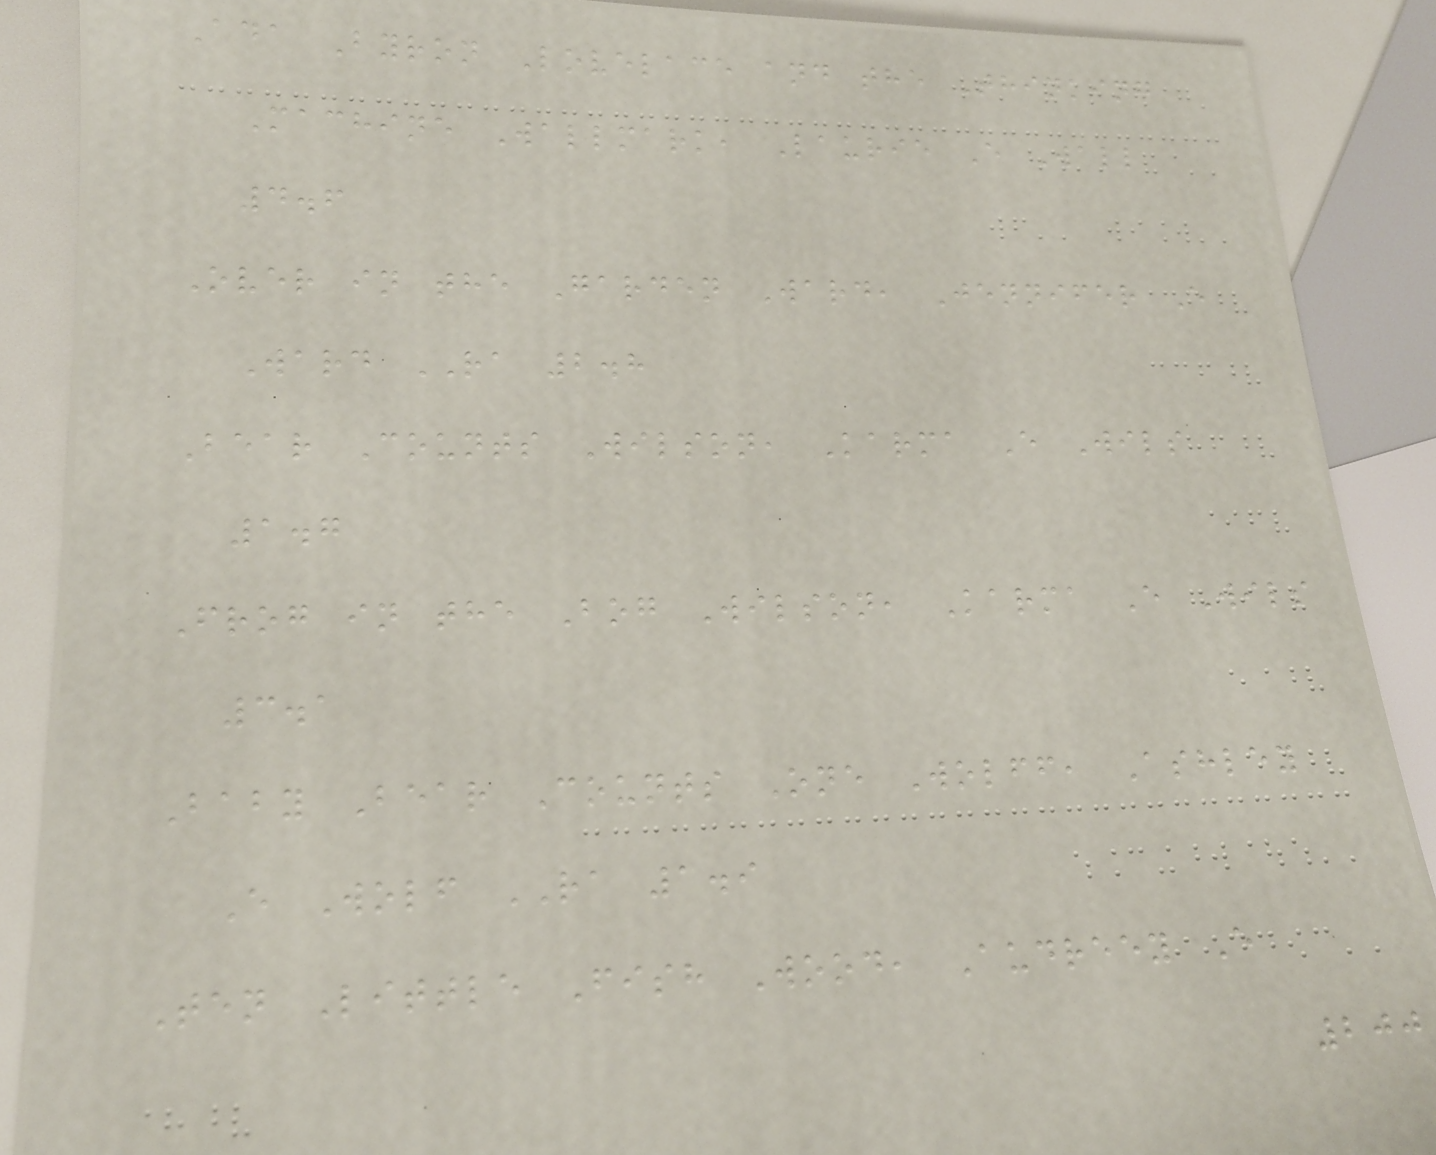Ada Byron Lovelace and the Thinking
Machine Wallmark, Laurie E Wall
4.6
Over in the Garden Ward, Jennifer E
Ward RA 2.8
Bear Counts Wilson, Karma E Wils
1.7
Frog in the Bog Wilson, Karma E Wils
3.1
Baby Bear Counts One Wolff, Ashley
E Wolf RA 1.9
Ten Little Fish Wood, Audreey E
200
